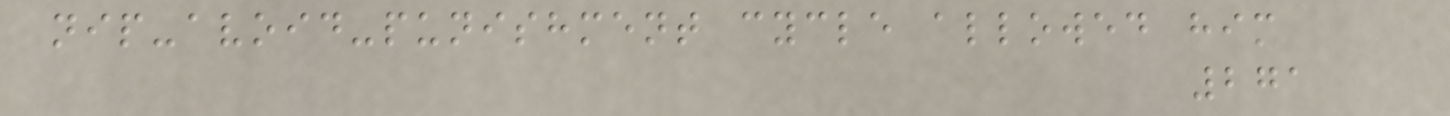nip-avoid-punishment cycle allowed him
271
